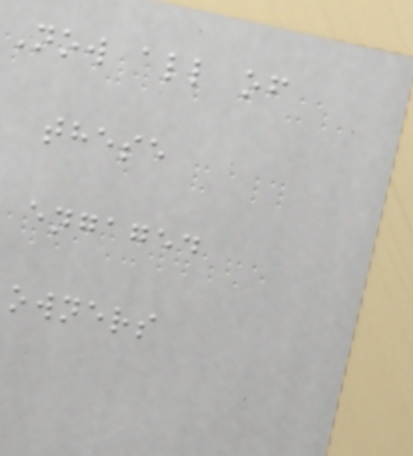Now all of
these
engaged
owners
